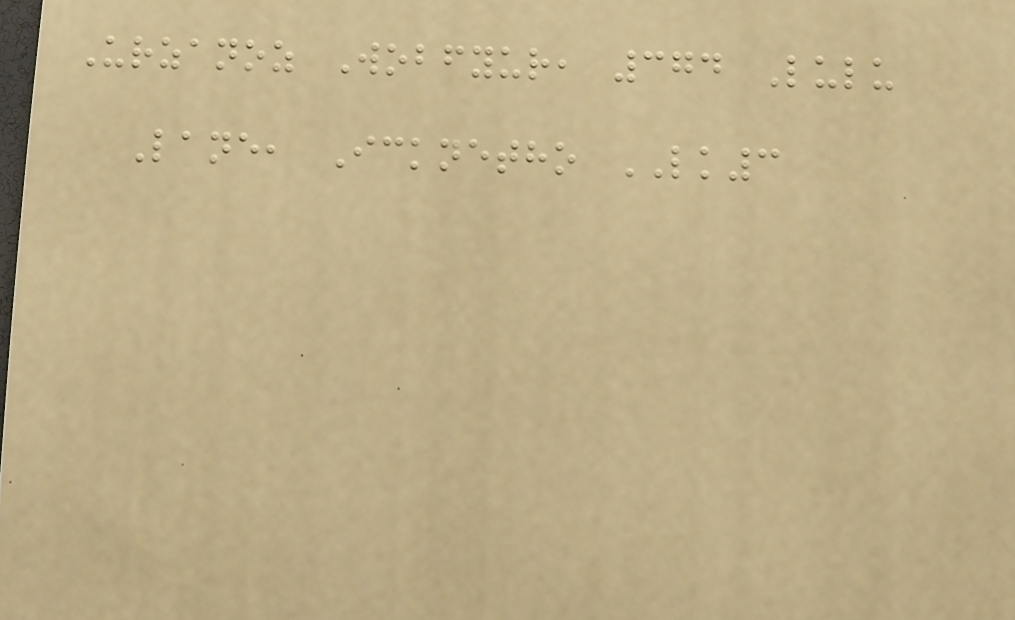Urzanoz Wobfyur, 374 Lulu
Lane, Icknetho LK3
